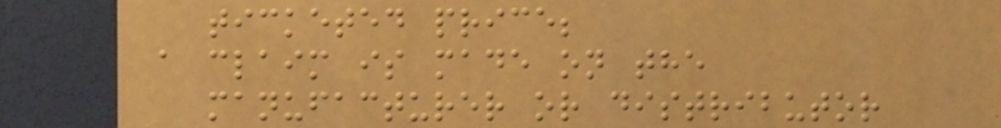ticketed price;
a claim is made on the
manufacturer or distributor
